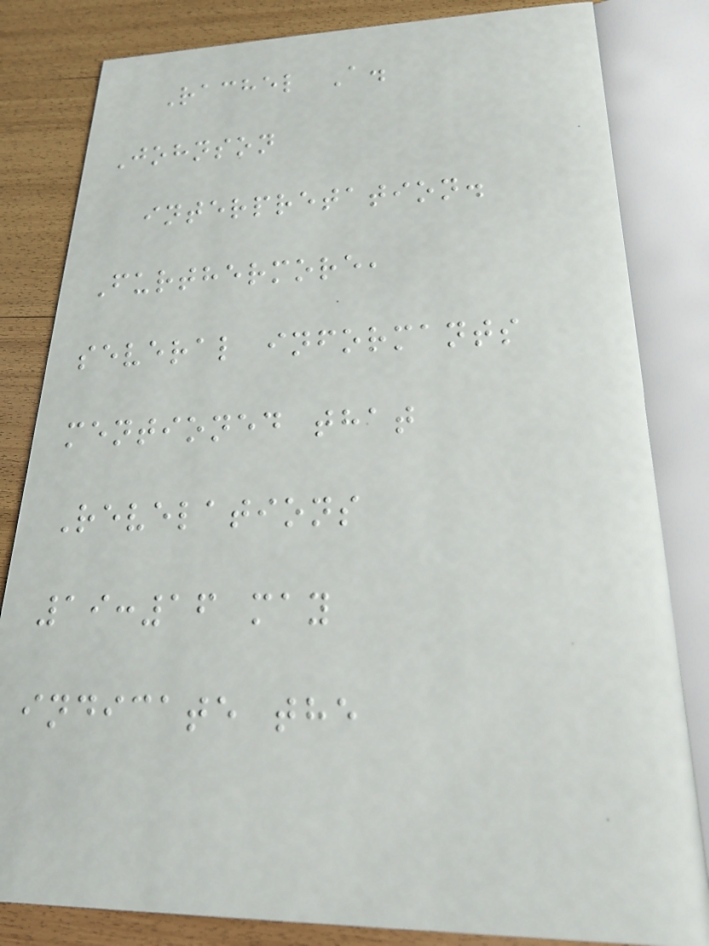Rachel A.
Johnson
interpretation.
Furthermore,
several informants
mentioned that
Revelations
19:16 may
indicate the
